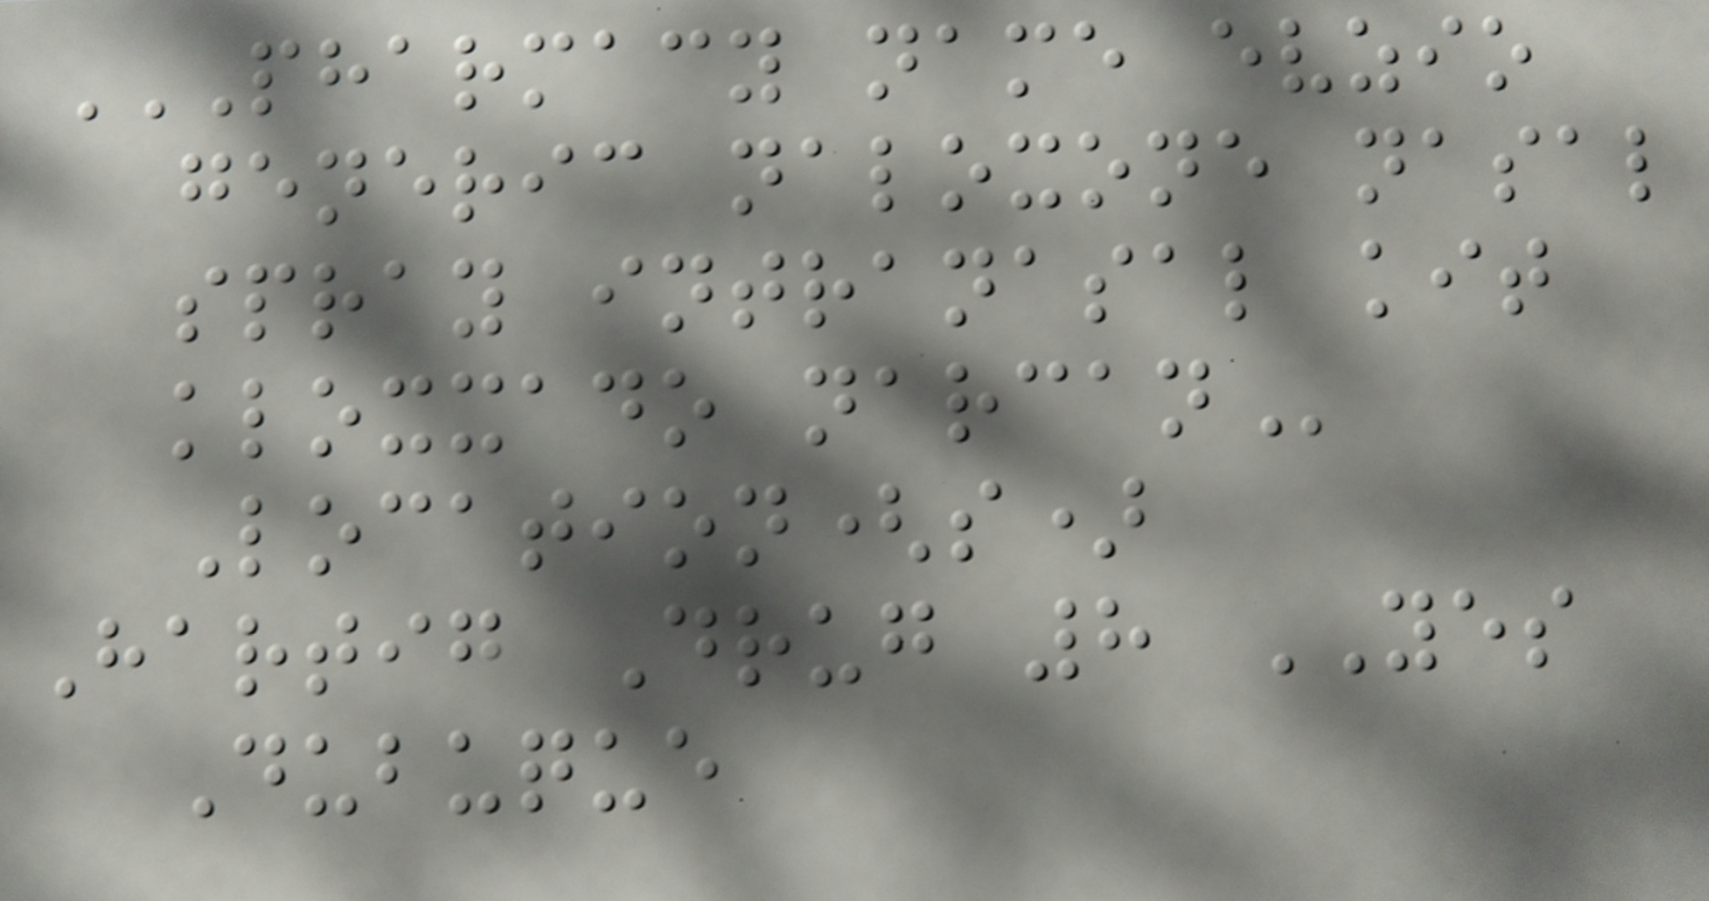PHARMACY NAME EVZIO
GENERIC NALOXONE NASAL
SPRAY INTRANASAL KIT
KLOXXADO NARCAN
Location(s)
Hartig Drug 8 YES
Dubuque
